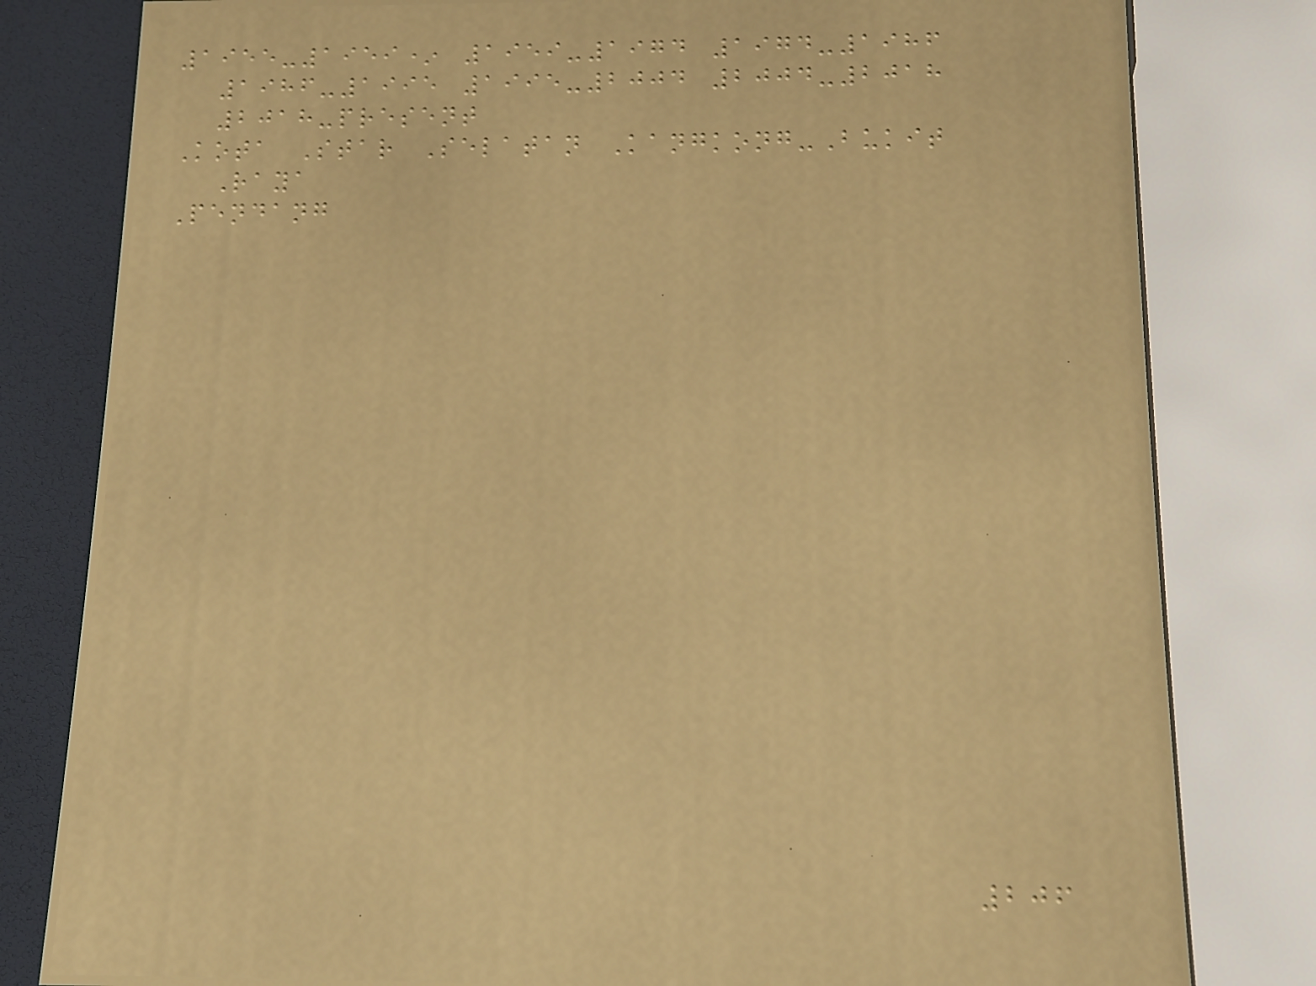1955-1959* 1959-1974 1974-1986
1986-1995 1995-2004 2004-2018
2018-present
Kota Star Selatan Kangkong-Bukit
Raya
Pendang
206
